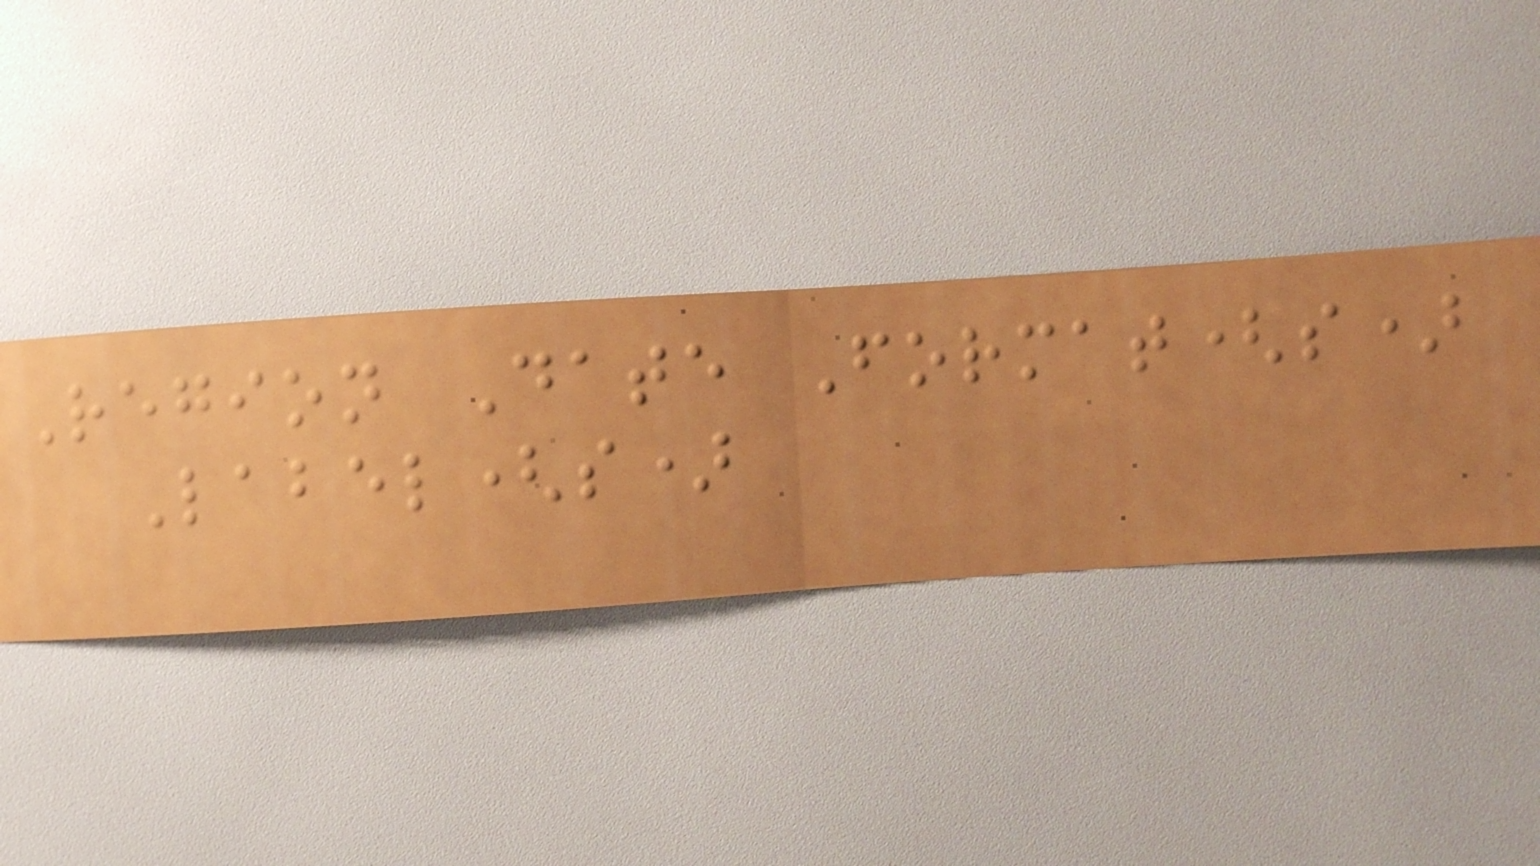Region Date Format(s)
Label(s)
